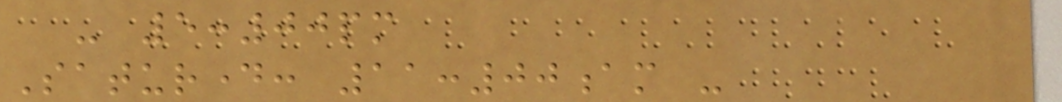- 5:00pm
Saturday: 11:00am -
